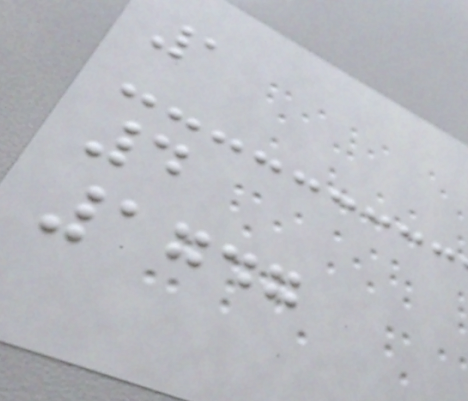1
4
1747
